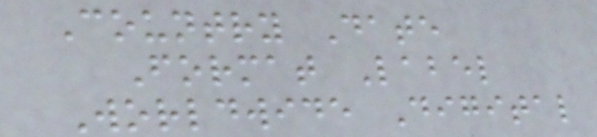Country Date
Format Label
Worldwide Digital
